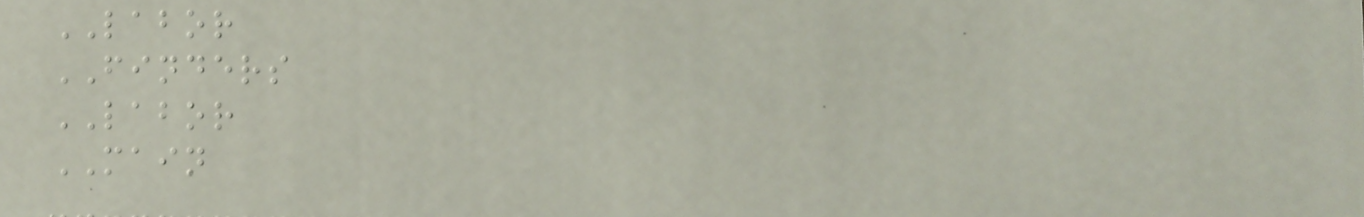LABOR
FINDERS
LABOR
MAIN
